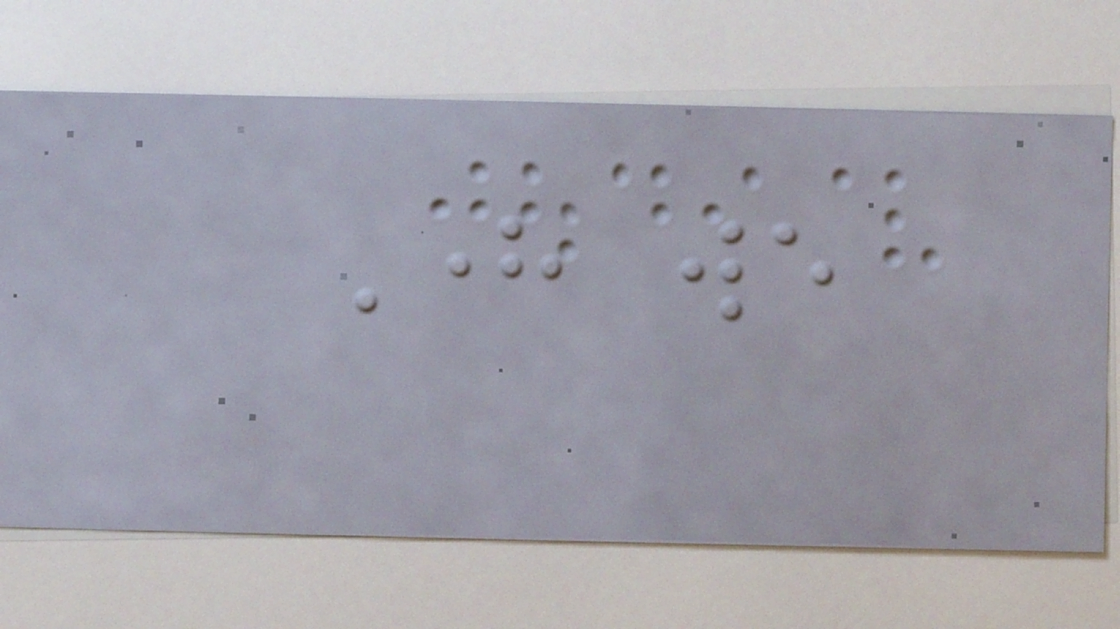Here we
